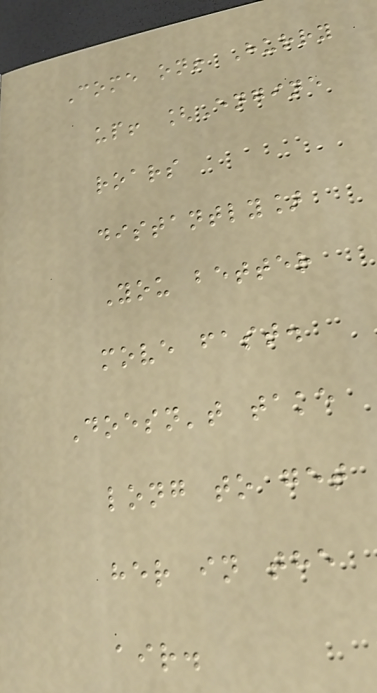Come on! Hurry
up! [Engine
roars
distantly]
You better
move fast.
Doesn't take
long to get
her in the
air.
